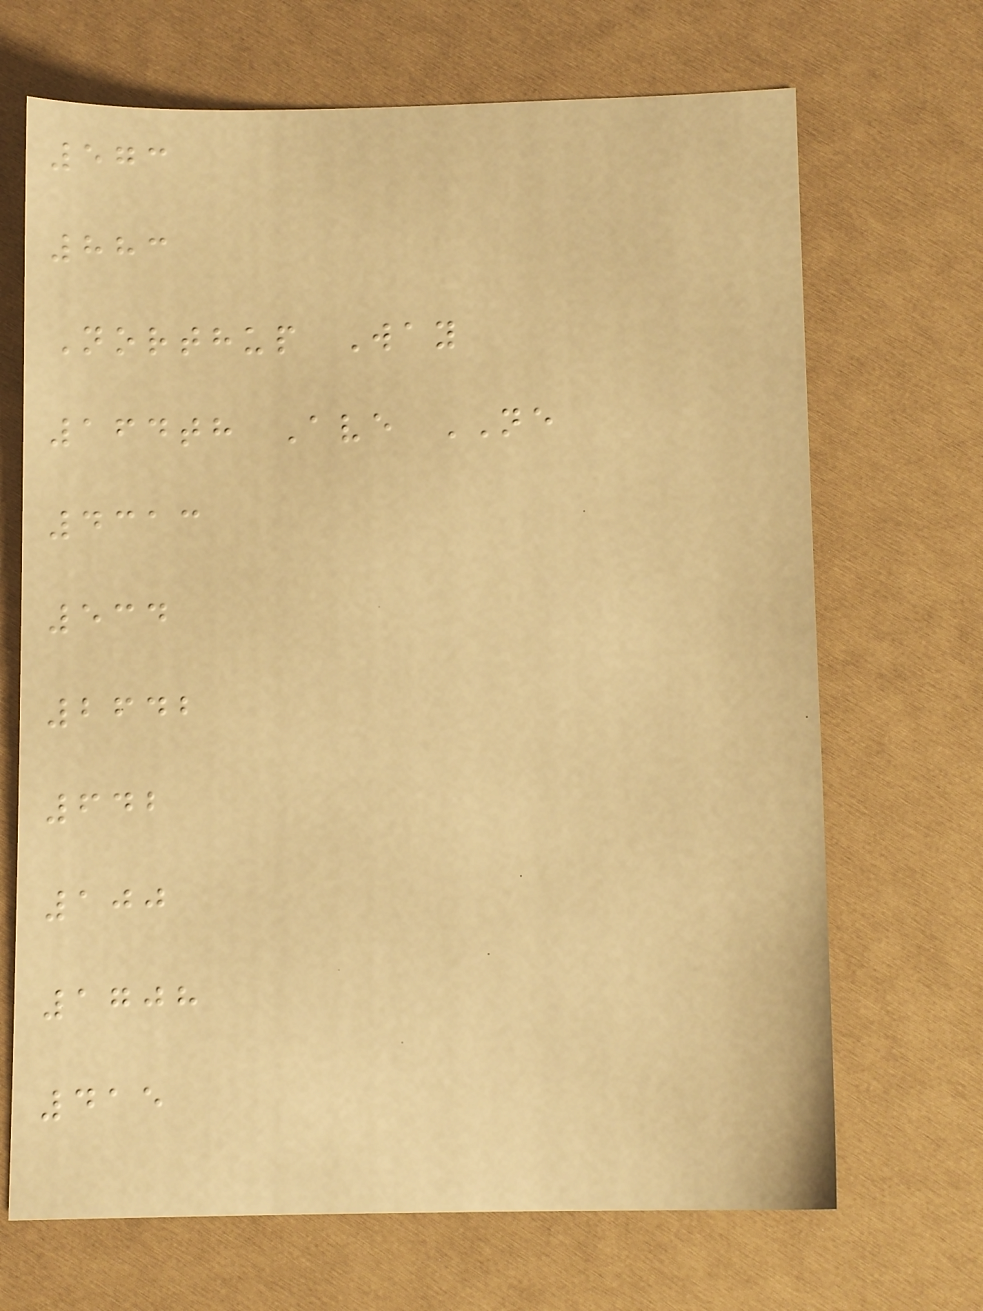573
883
Northup Way
164th Ave NE
4313
534
2642
642
100
1708
415
